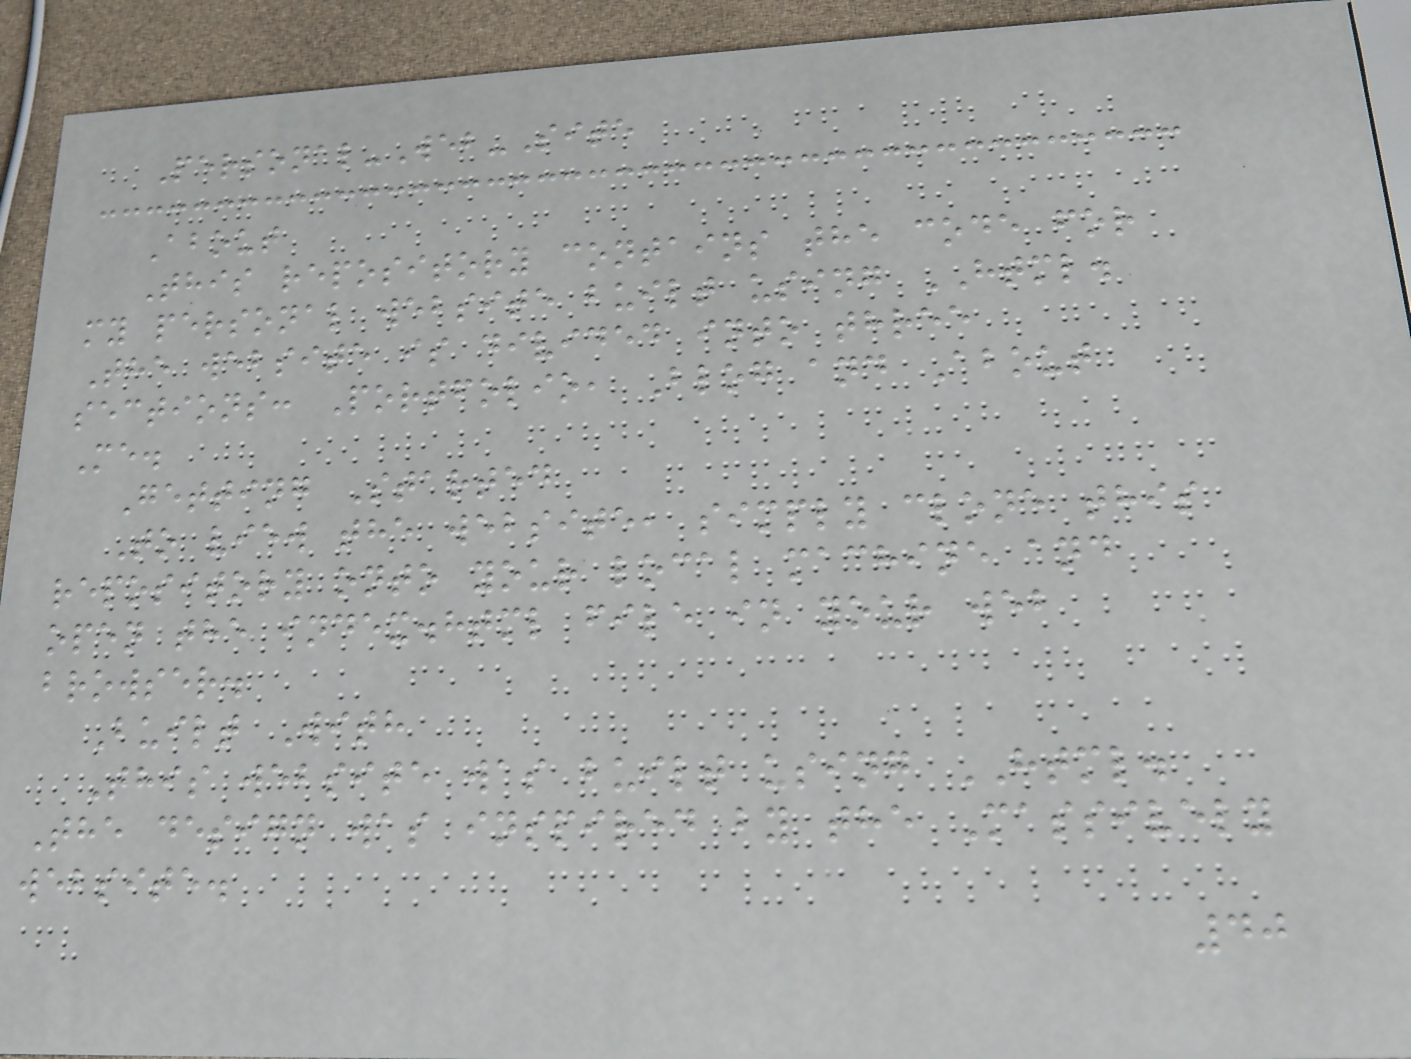Personal-Web-Site
About
This repository contains the code for
my personal website built using HTML.
The website is divided into three
sections: Portfolio, Blog and About
Me.
Getting Started
To view the website, simply clone this
repository onto your local machine and
open the index.html file in your web
browser.
Built With
This website was built using HTML.
The design was inspired by the Massively
website.
40
